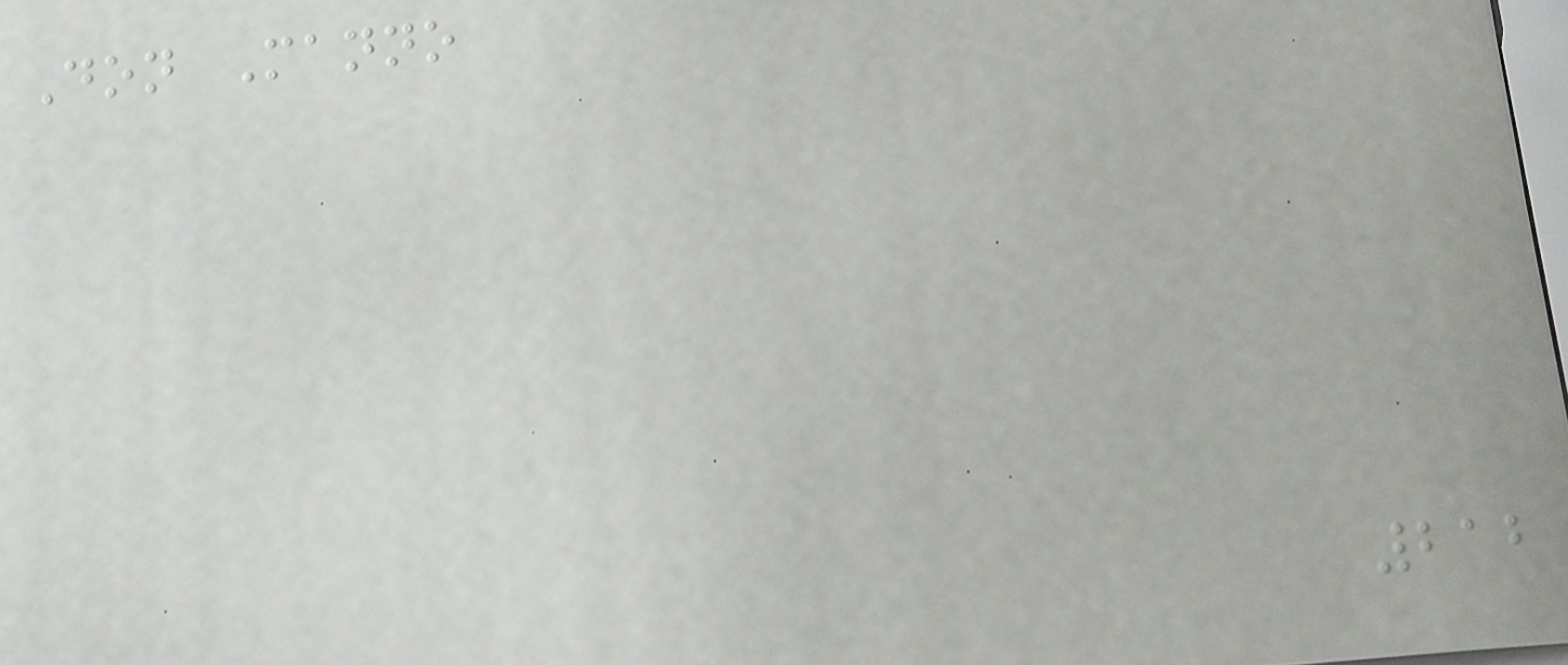Don Manno
212
